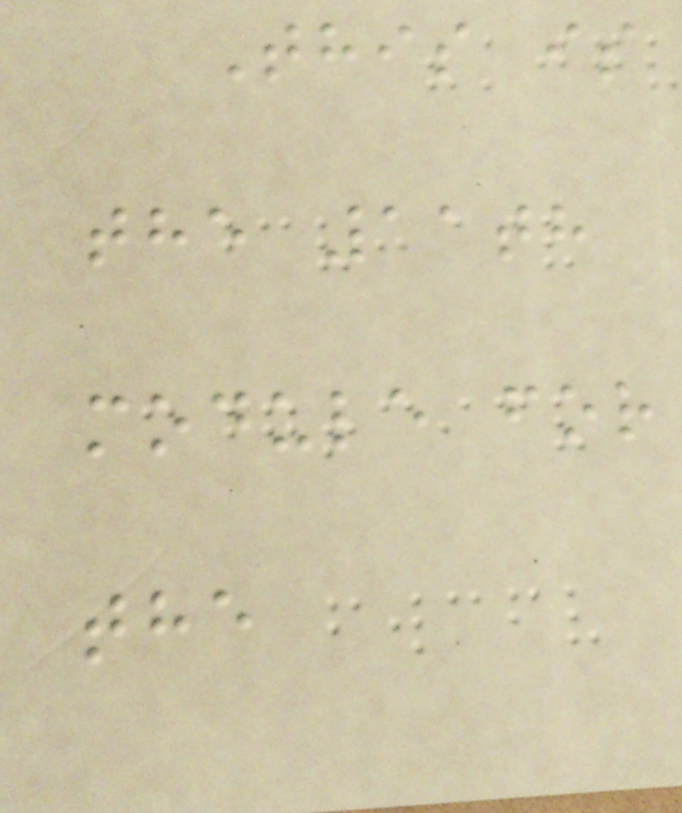This is
the 11th
module for
the
